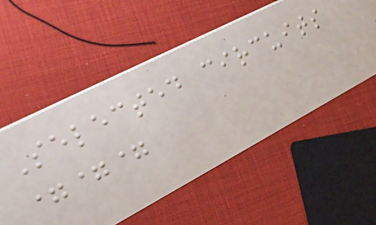Selected circuits
===
